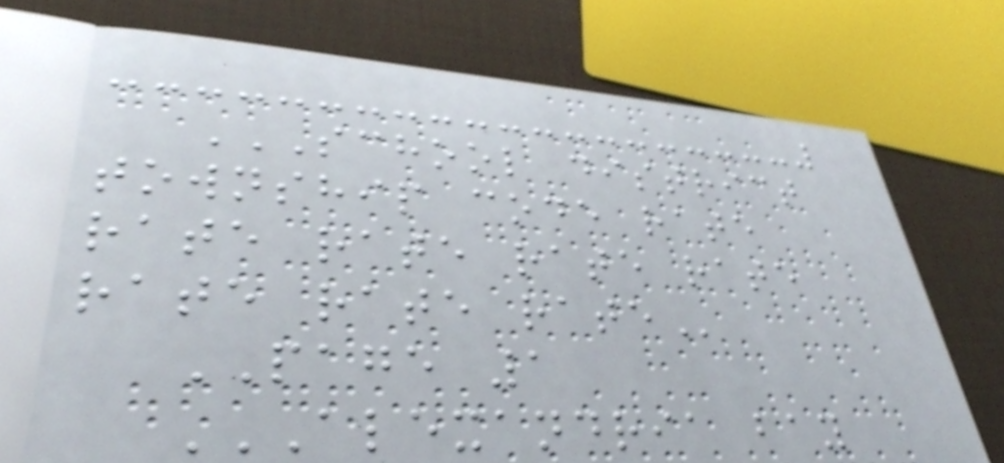SCHOOL DISTRICT
TOWNSHIP CODE RATE
RATE RATE RATE RATE
RATE RATE RATE
PAGE 1
ALEXANDRIA BAY
